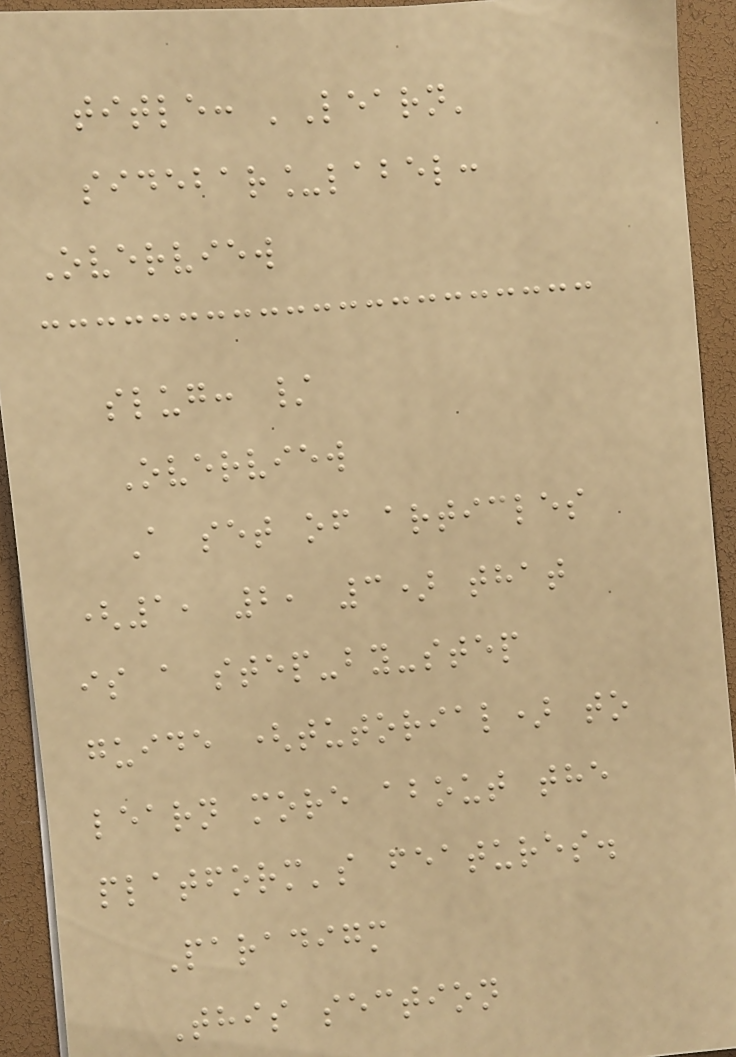title: 'Learn'
sidebar_label:
Overview
slug: /
Overview
A set of articles
(1, 2, 3) that
is a step-by-step
guide (tutorial) to
learn more about the
platform's features.
Paradigm
This section
